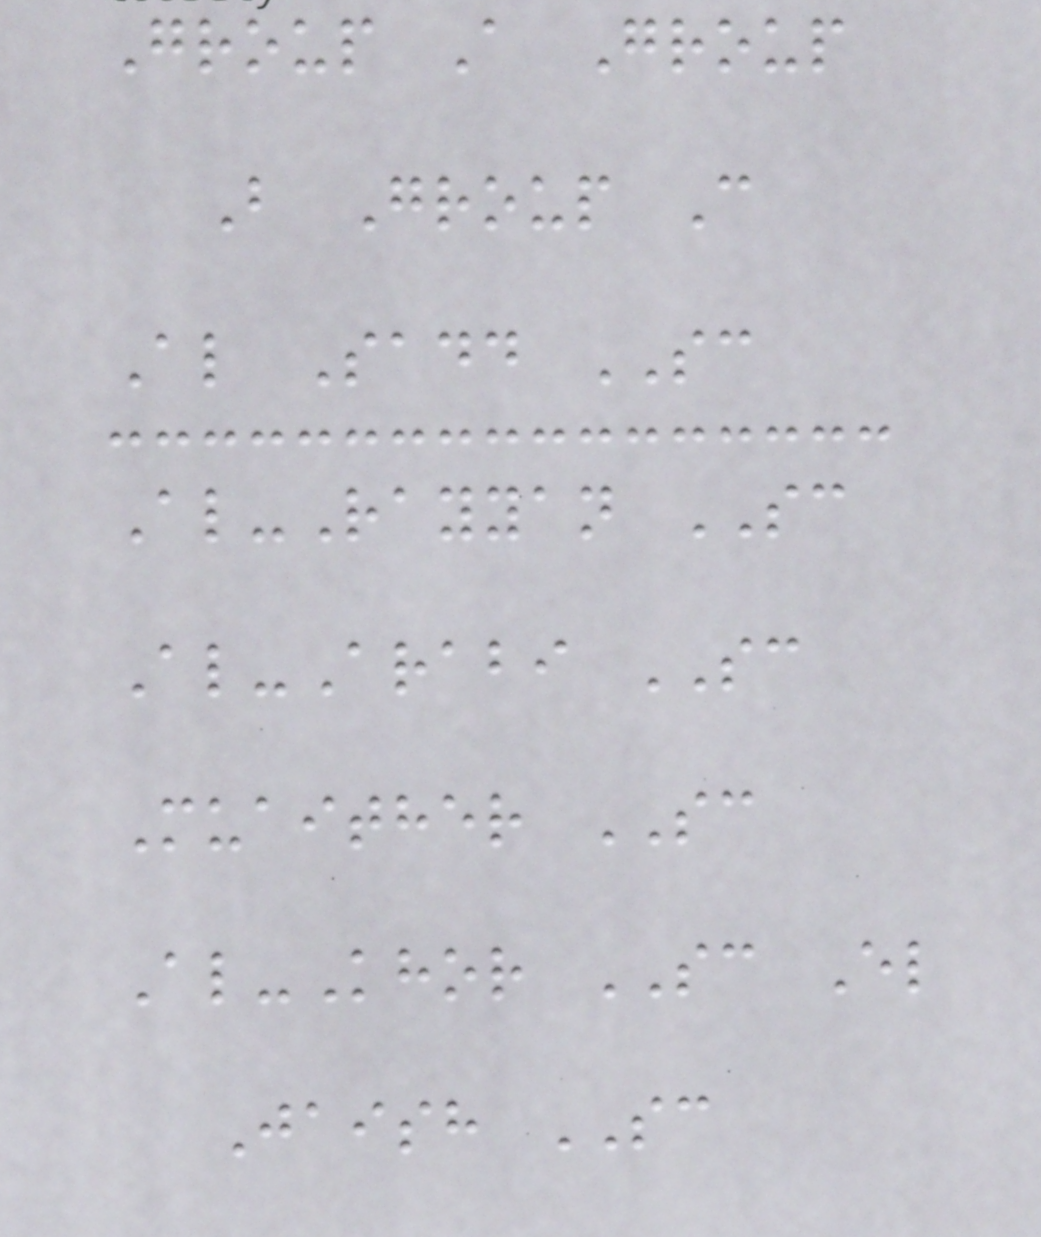Group A Group
B Group C
Al Sadd SC
Al-Rayyan SC
Al-Arabi SC
Muaither SC
Al-Khor SC El
Jaish SC
